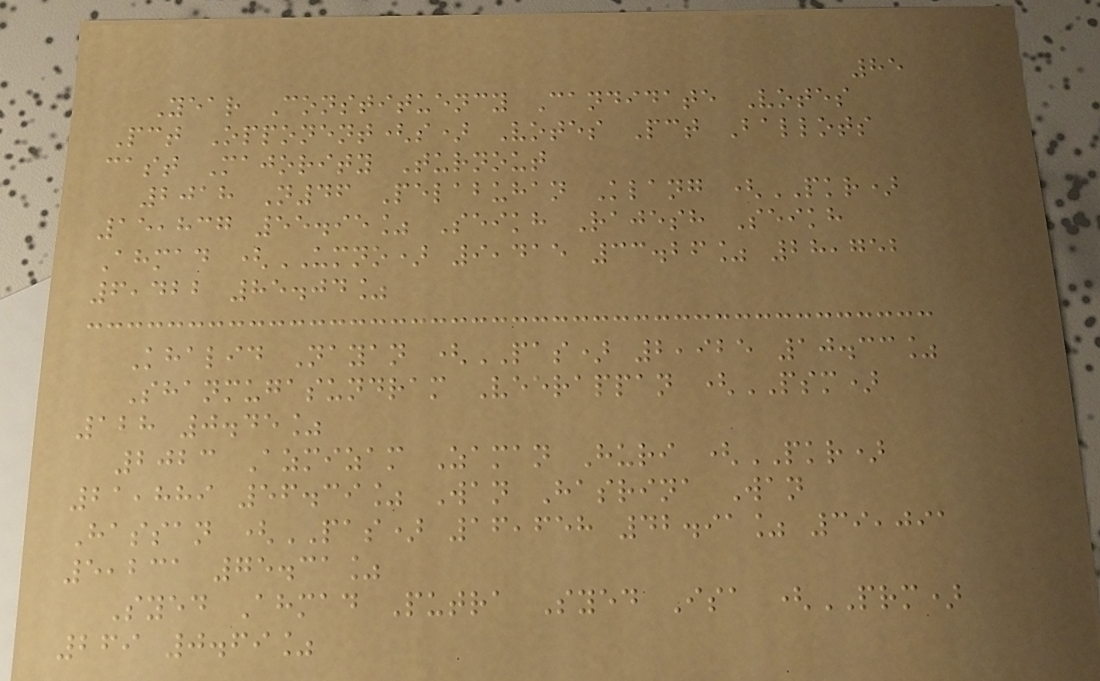85
Year Constituency Candidate Votes
Pct Opponent(s) Votes Pct Ballots
cast Majority Turnout
2018 N46 Pelabuhan Klang (PKR)
15,837 55.95% Seikh Rajesh Seikh
Ahmad (UMNO) 9,415 33.26% 28,752
6,422 85.04%
Khalid Nayan (PAS) 2,925 10.33%
Shanmugasundram Veerappan (PSM)
128 0.45%
2023 Azmizam Zaman Huri (PKR)
21,889 56.39% Wan Hasrina Wan
Hassan (PAS) 16,658 42.91% 39,091
5,231 75.31%
Syed Ahmad Putra Syed Isa (PRM)
269 0.69%
